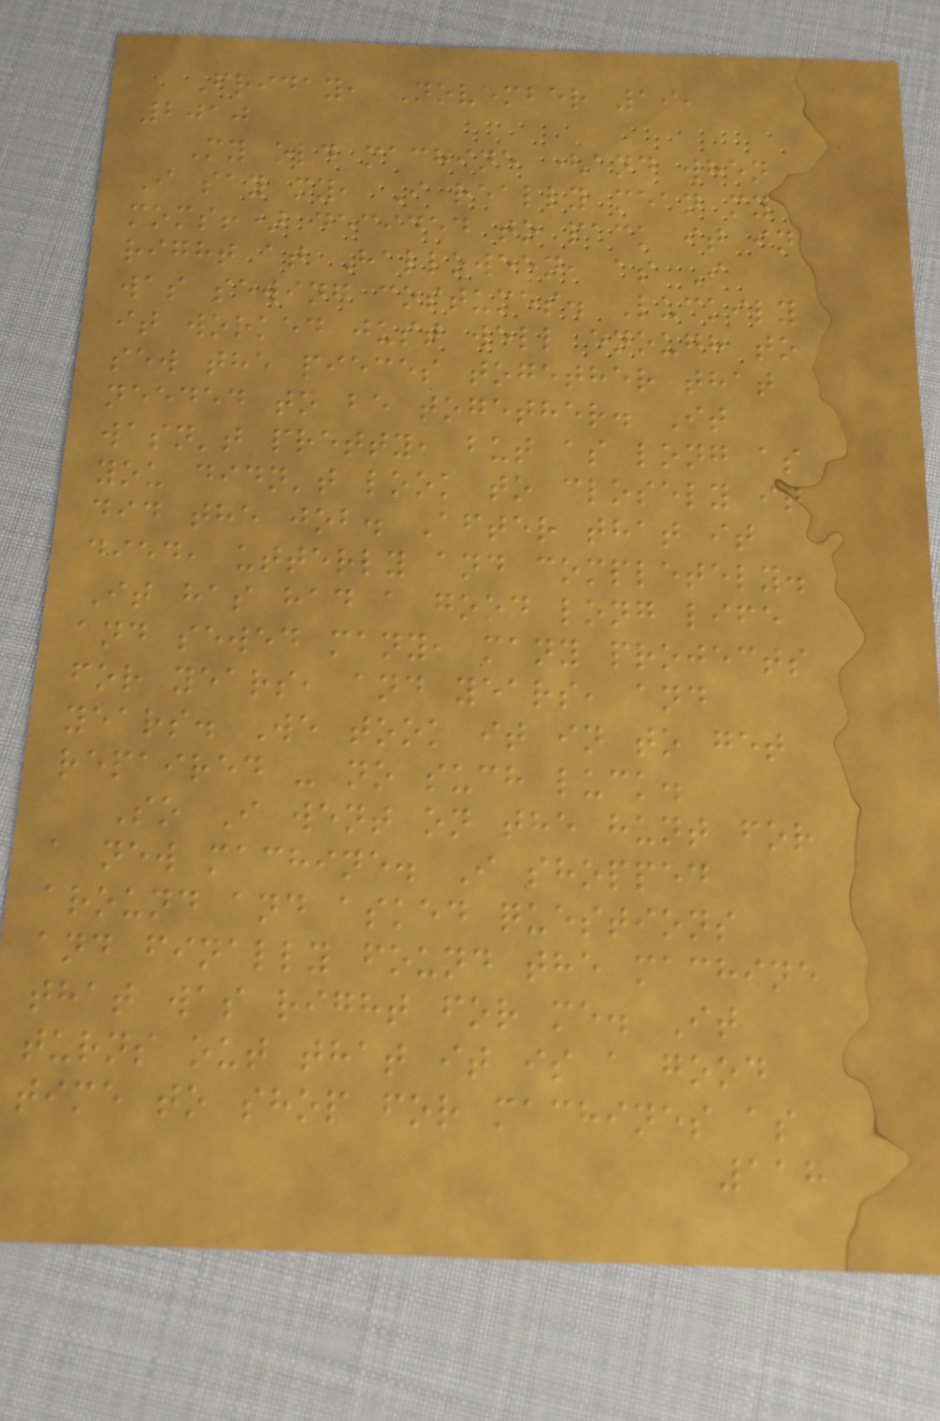Friday, November 19,
2010
My old machine (and when
I say my, I really mean my
moms!) decided to pack it in
right at Halloween, as I
was sewing costumes. Luckily
it worked just well enough to
sew the pieces together that
needed to be together. It
wasn't pretty, but as long as
you didn't look to closely it
did the job. After that it
died, utterly and completely.
It has had a good long life
and sewed many, many projects
for years, and years, and
years. We took it in to get
repaired - no such luck.
So I went on the hunt for
a new machine. I shopped
around and asked questions
and finally found the machine
that was right for me. It
turns out that it is a good
time to shop for machines as
118
